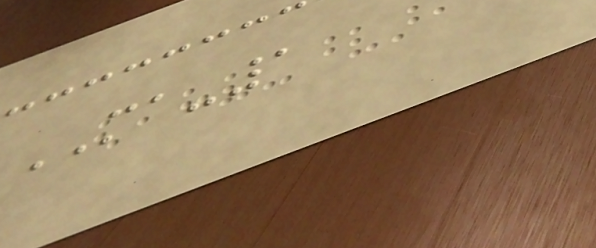MA-1
